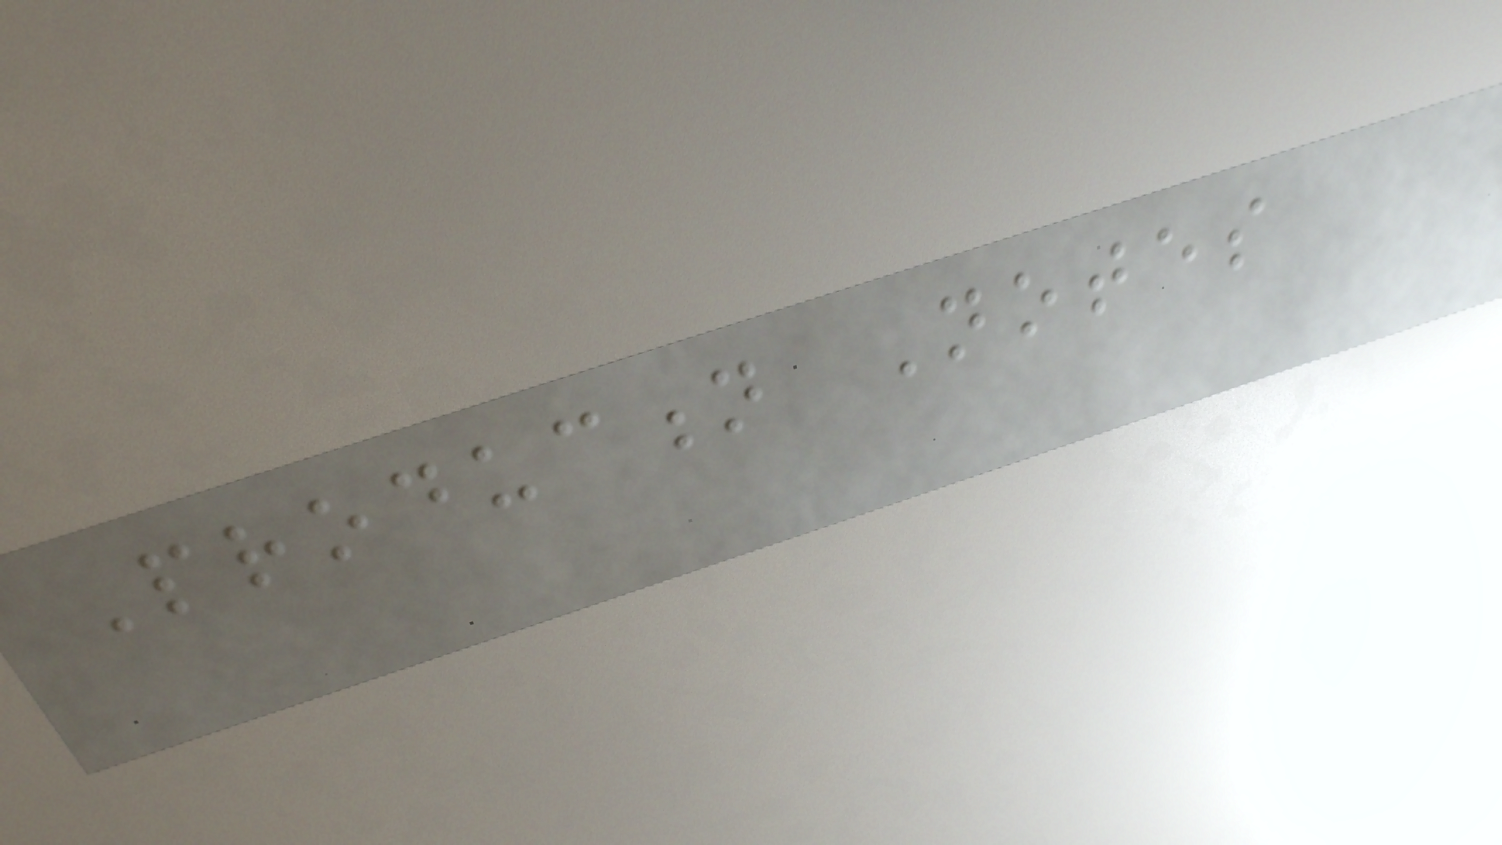Production Notes
